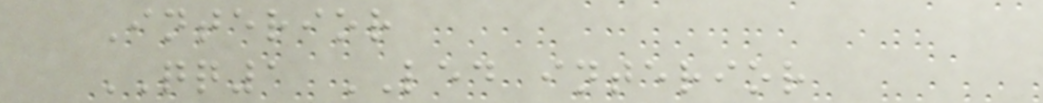Interior
QQ1 LED interior
